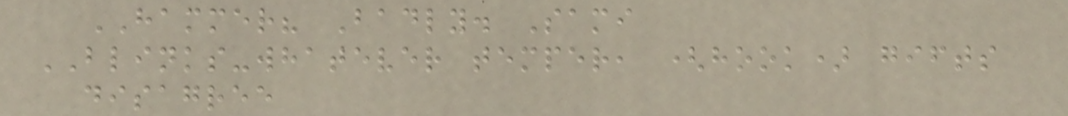HAMMER? Badly. Sami
BLINKS-whatever temper, (hook) gifts
disagree
